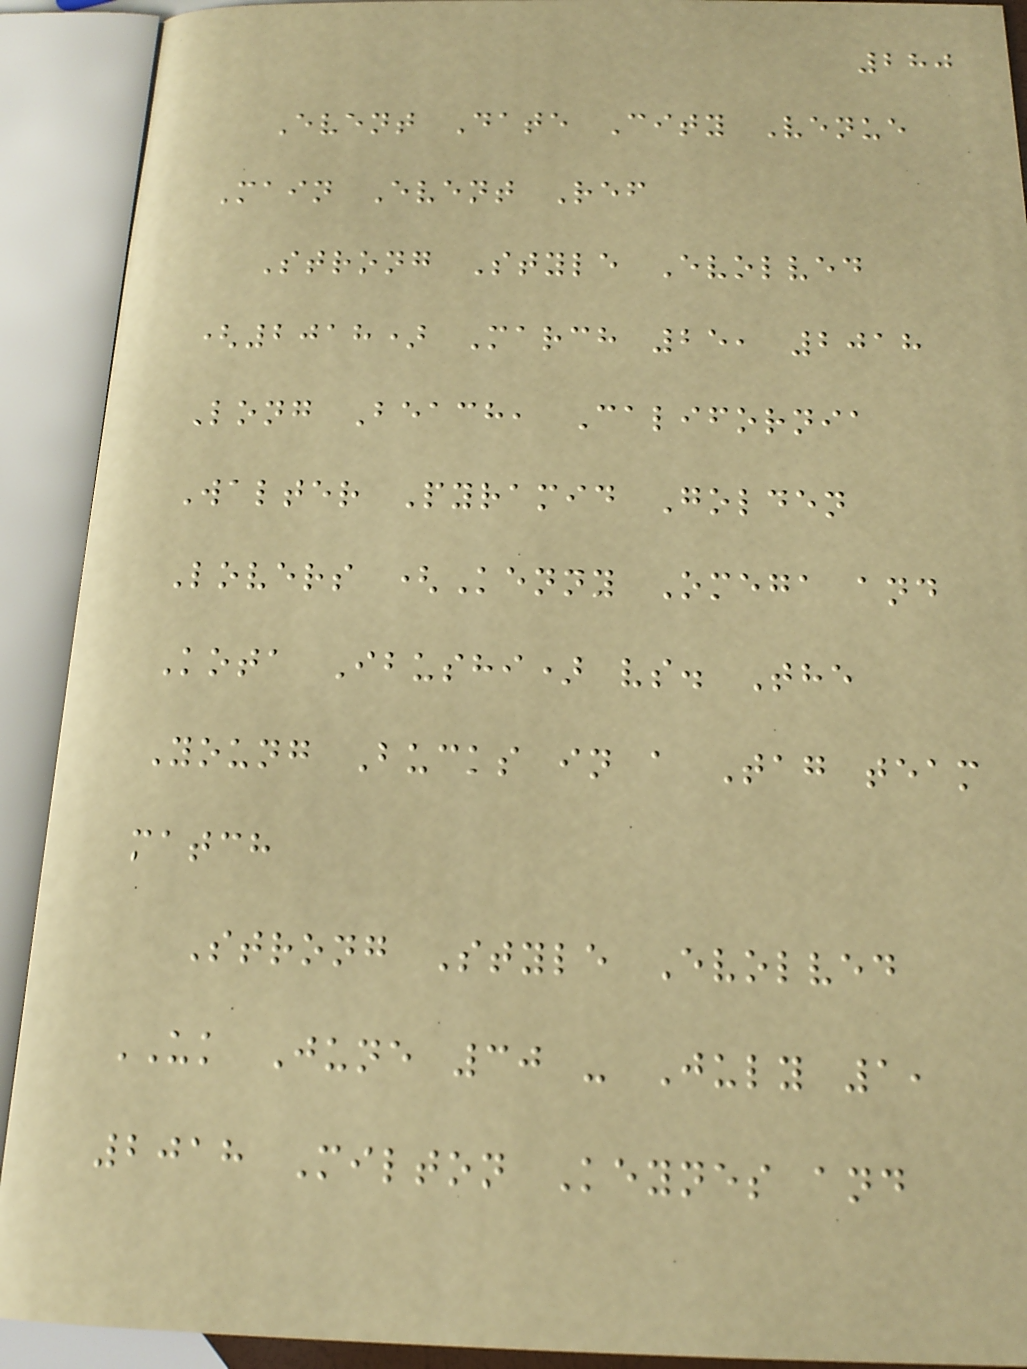280
Event Date City Venue
Main Event Ref
Strong Style Evolved
(2018) March 25, 2018
Long Beach, California
Walter Pyramid Golden
Lovers (Kenny Omega and
Kota Ibushi) vs. The
Young Bucks in a Tag team
match
Strong Style Evolved
UK June 30 - July 1,
2018 Milton Keynes and
